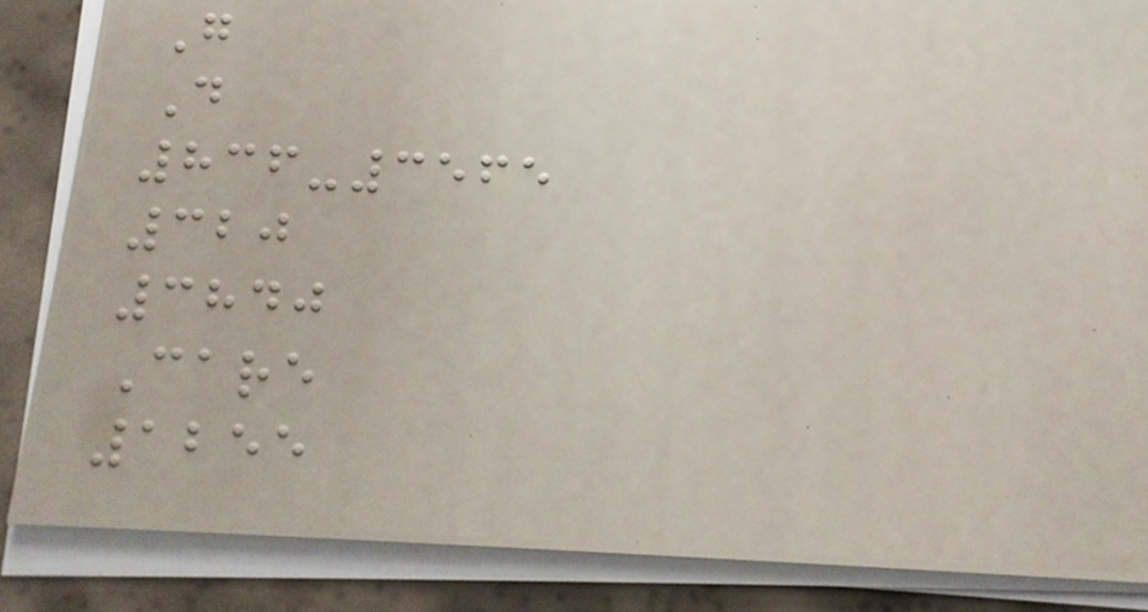G
D
836-3565
320
3840
Care
1255
